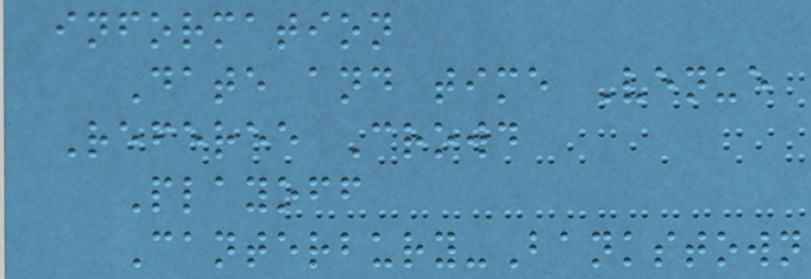information
Date and time Venue
Referee Crowd
Playoff
Canterbury-Bankstown
